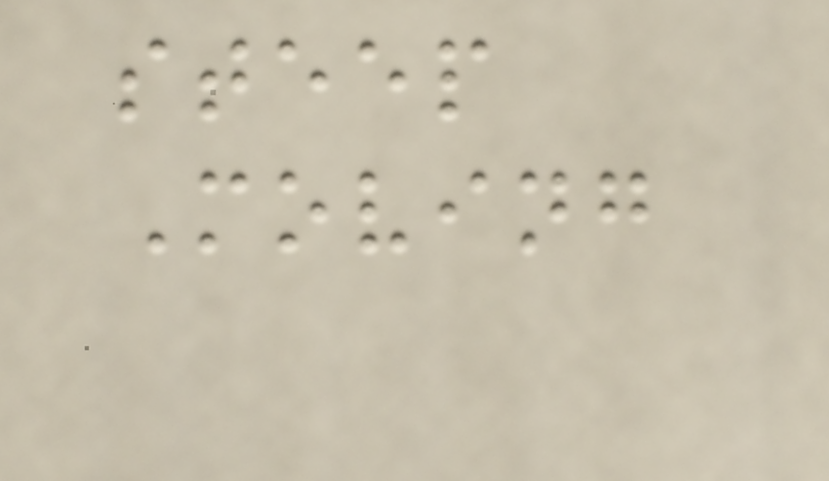steep
Moving
